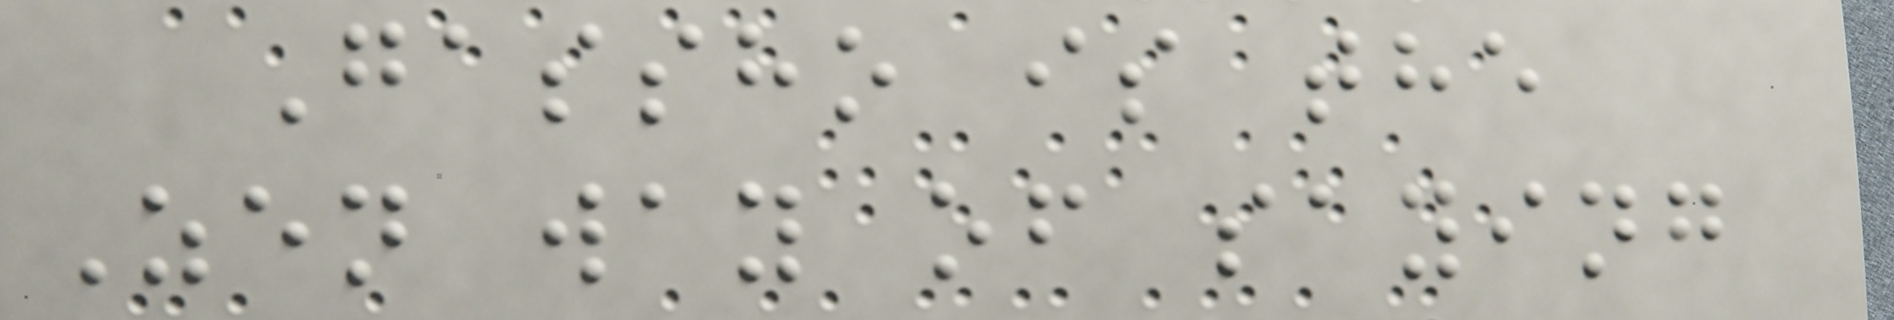Gassho is the
Zen way of saying
